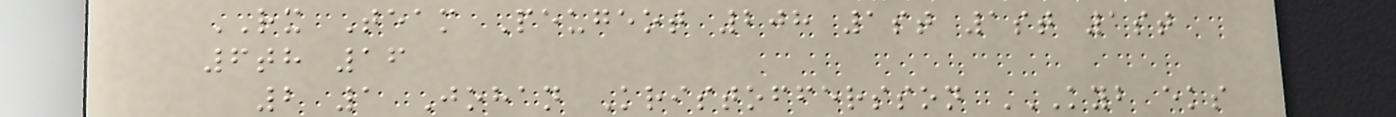RX Team Peugeot 208 1st 1st 1st
6th 16
2 1 Johan Kristoffersson KYB EKS
